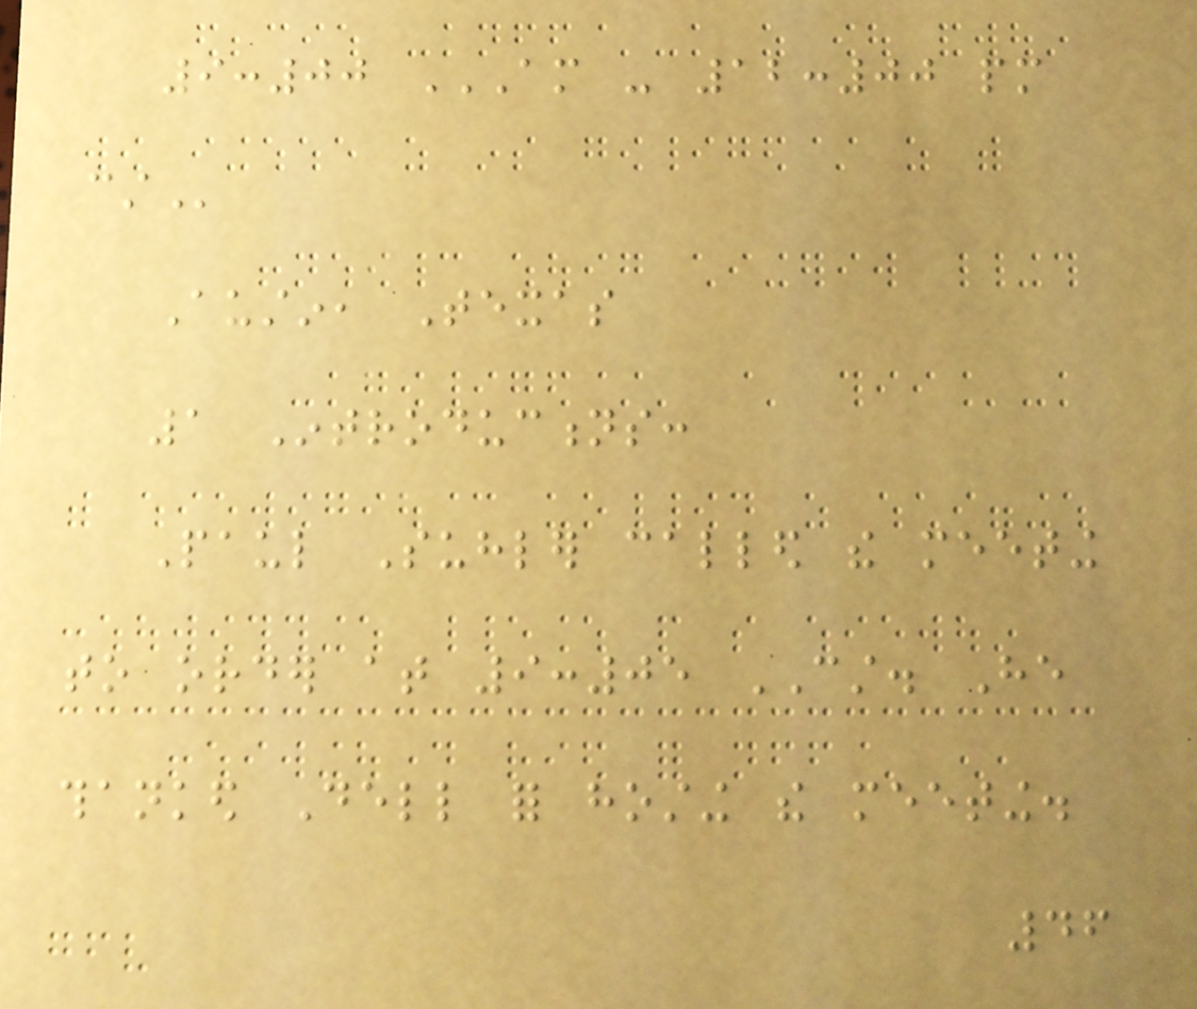9:00 AM - 12:00 PM
CST
Austin, Texas
1 Introductions:
Paul Suhler called the meeting
to order at 9:05 CST. He
thanked Dell for hosting the meeting.
46
